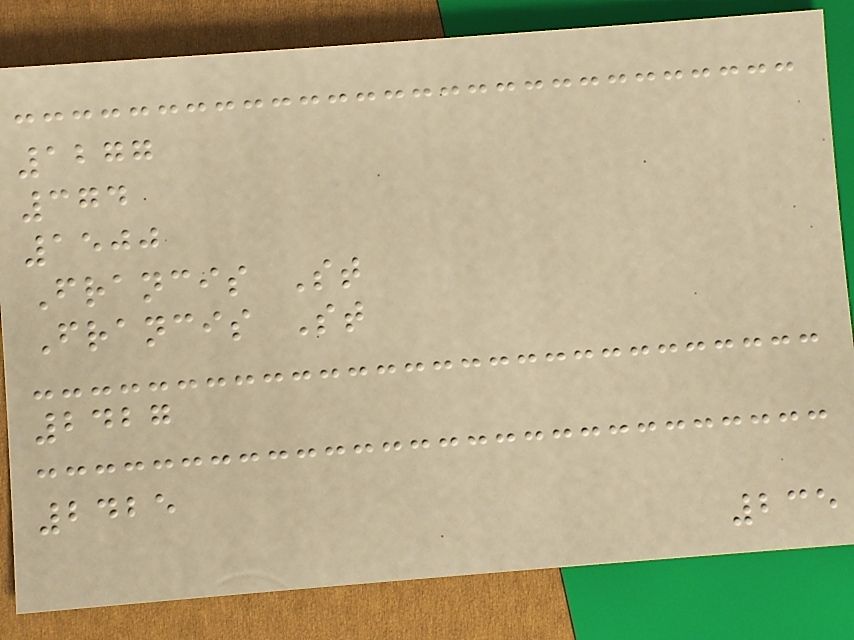1277
374
1500
Francis St
Francis St
2427
2425
235
